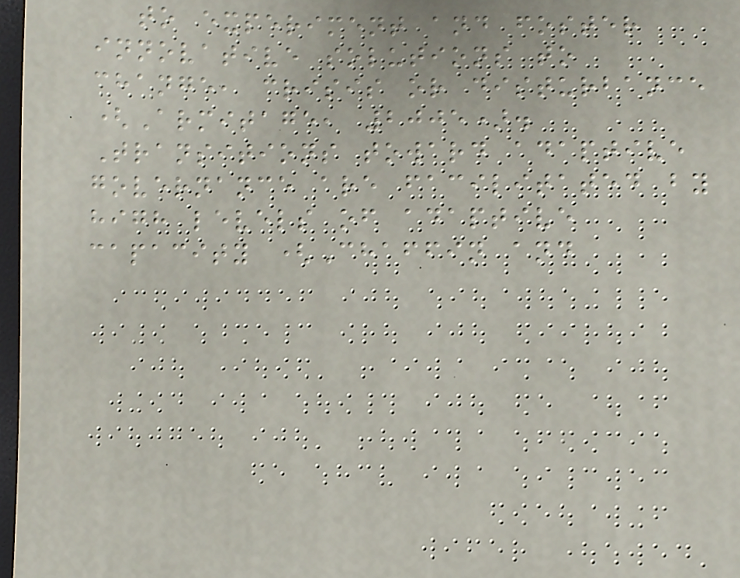to experiment and foster
innovative solutions to
change, crisis or disturbance
(Armitage, 2005).
Transitions toward adaptive
governance are facilitated by
high levels of adaptive
capacity (Chaffin and
